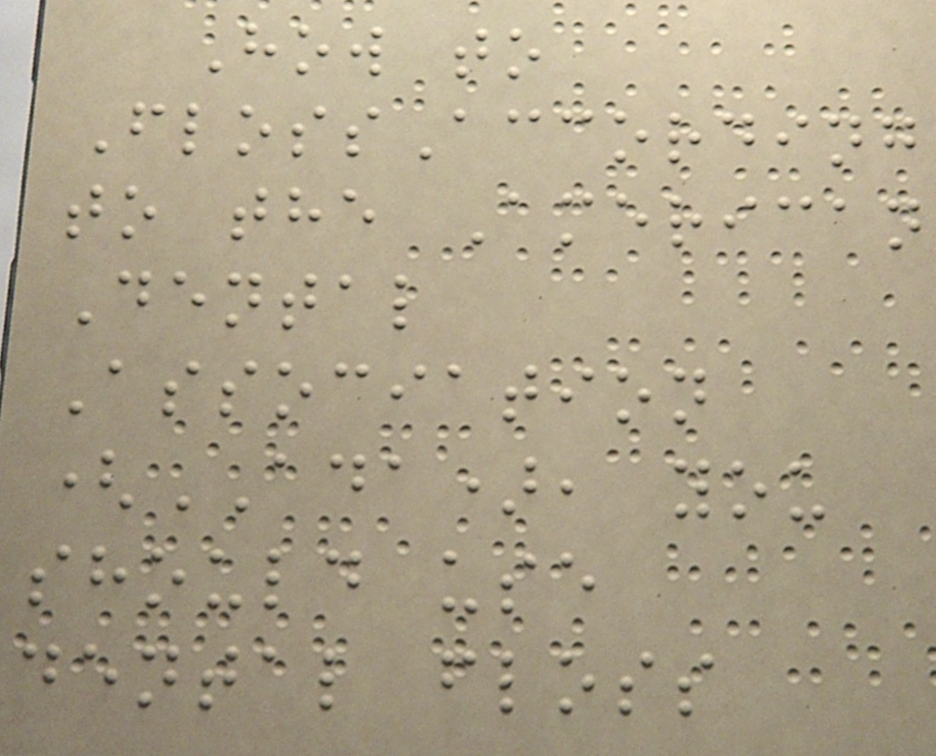How to
FlossAccording
to the American
Dental
Association
(ADA), you
should use
dental floss
